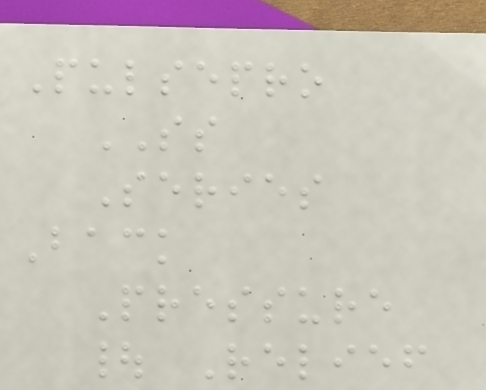Pulsepro
SS
Series
Back
Pressure
| Relief
